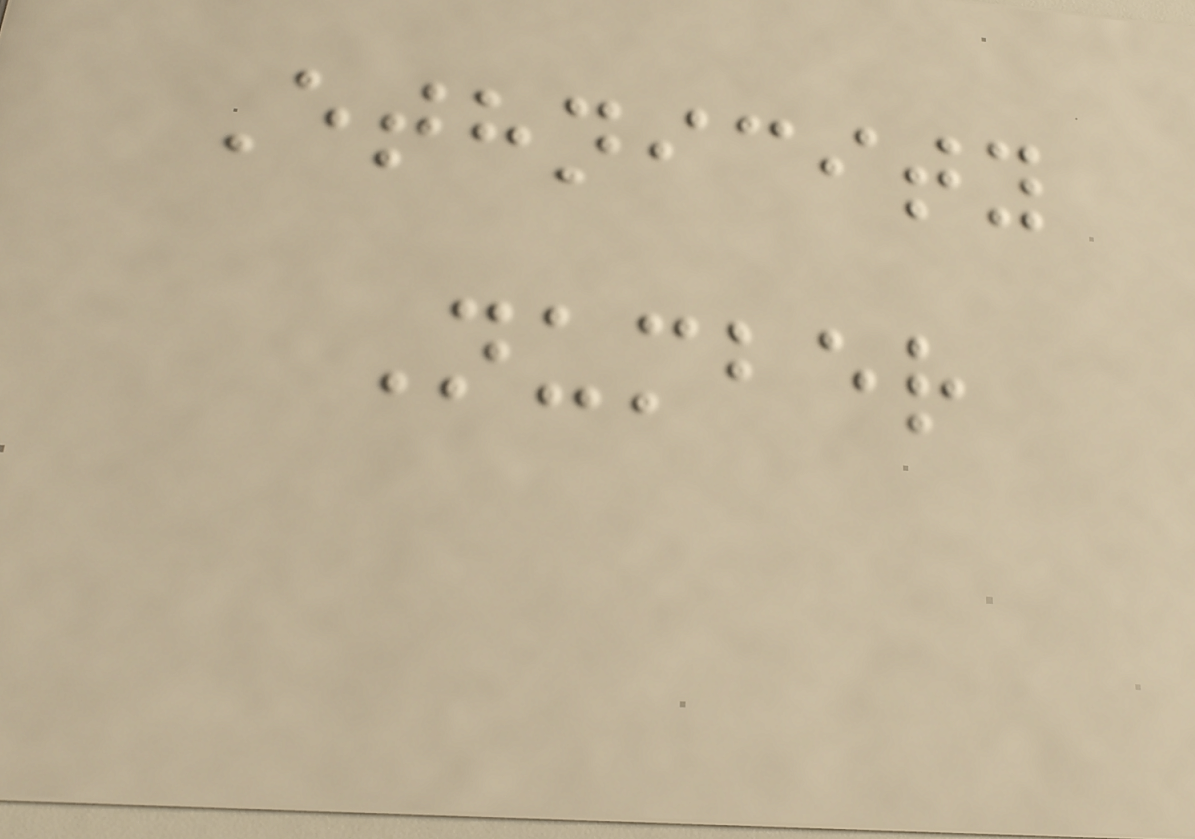Ethnicity
Number
